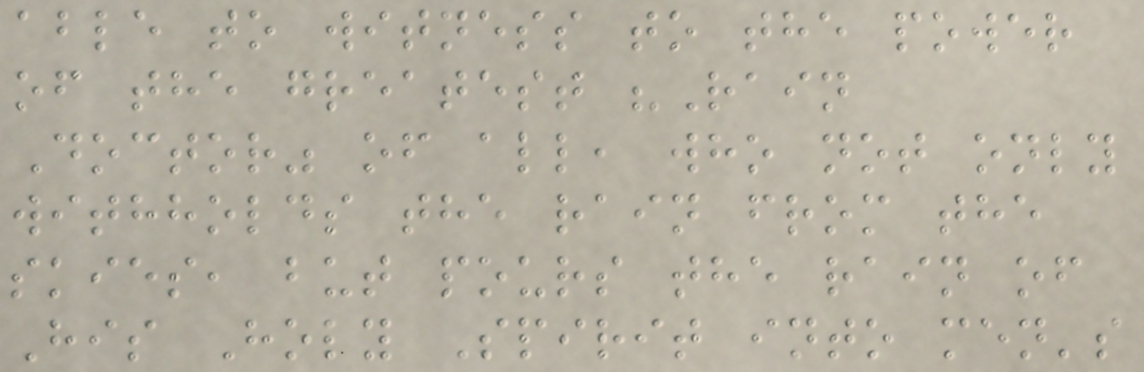able to witness to the power
of the greatest "Rain
Doctor" of all, who not only
withholds the rain from the
skies, but pours the rain of
His Holy Spirit into men's
